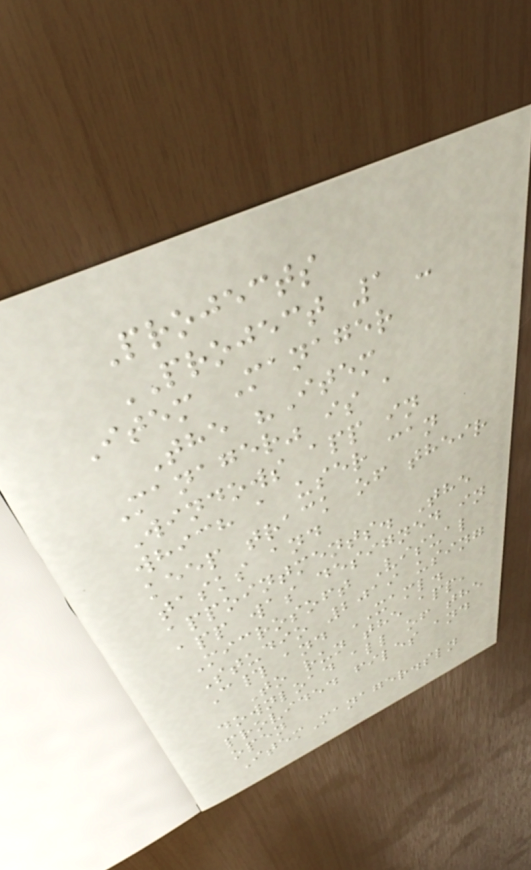Projects
PROJECT 1 -
Item Manager
The "Item
Manager" is a
Windows app in
which a user can
keep track of their
tasks and
appointments. The
app was designed in
Microsoft Visual
Studio 2019 using
C# and XAML.
To run the app,
download all of the
provided files and
open
ItemManager.sln
